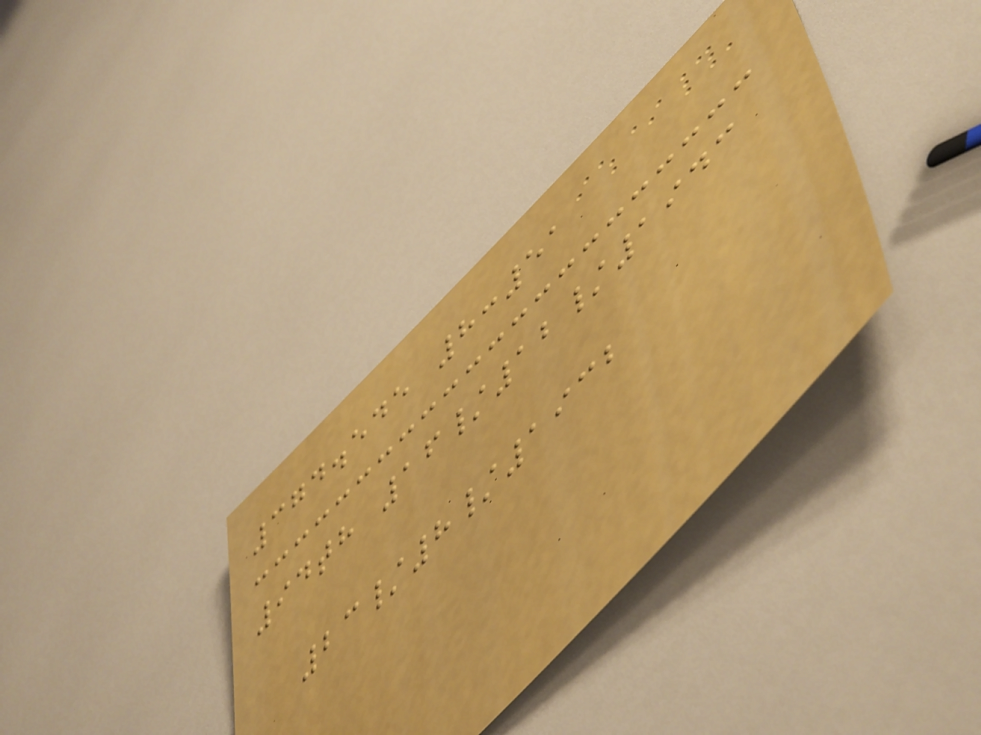374.545 8:51
94th 16/12/1943
23/8/1932
